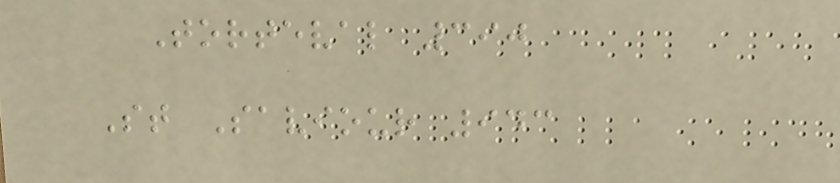Torteval 390
St Saviour 943
